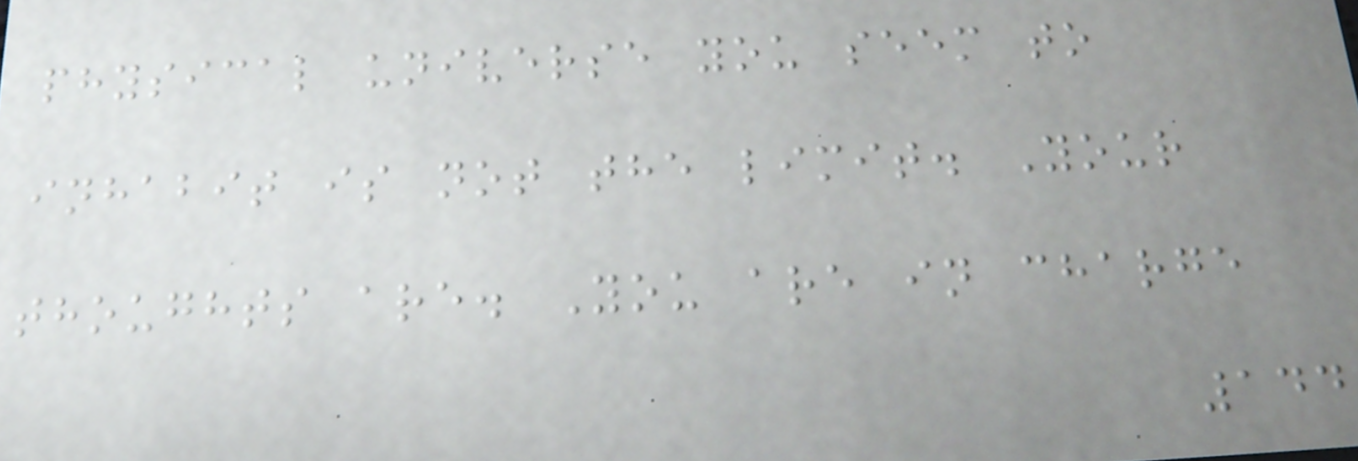physical universe you seem to
inhabit is not the limit. Your
thoughts are. You are in charge
144
